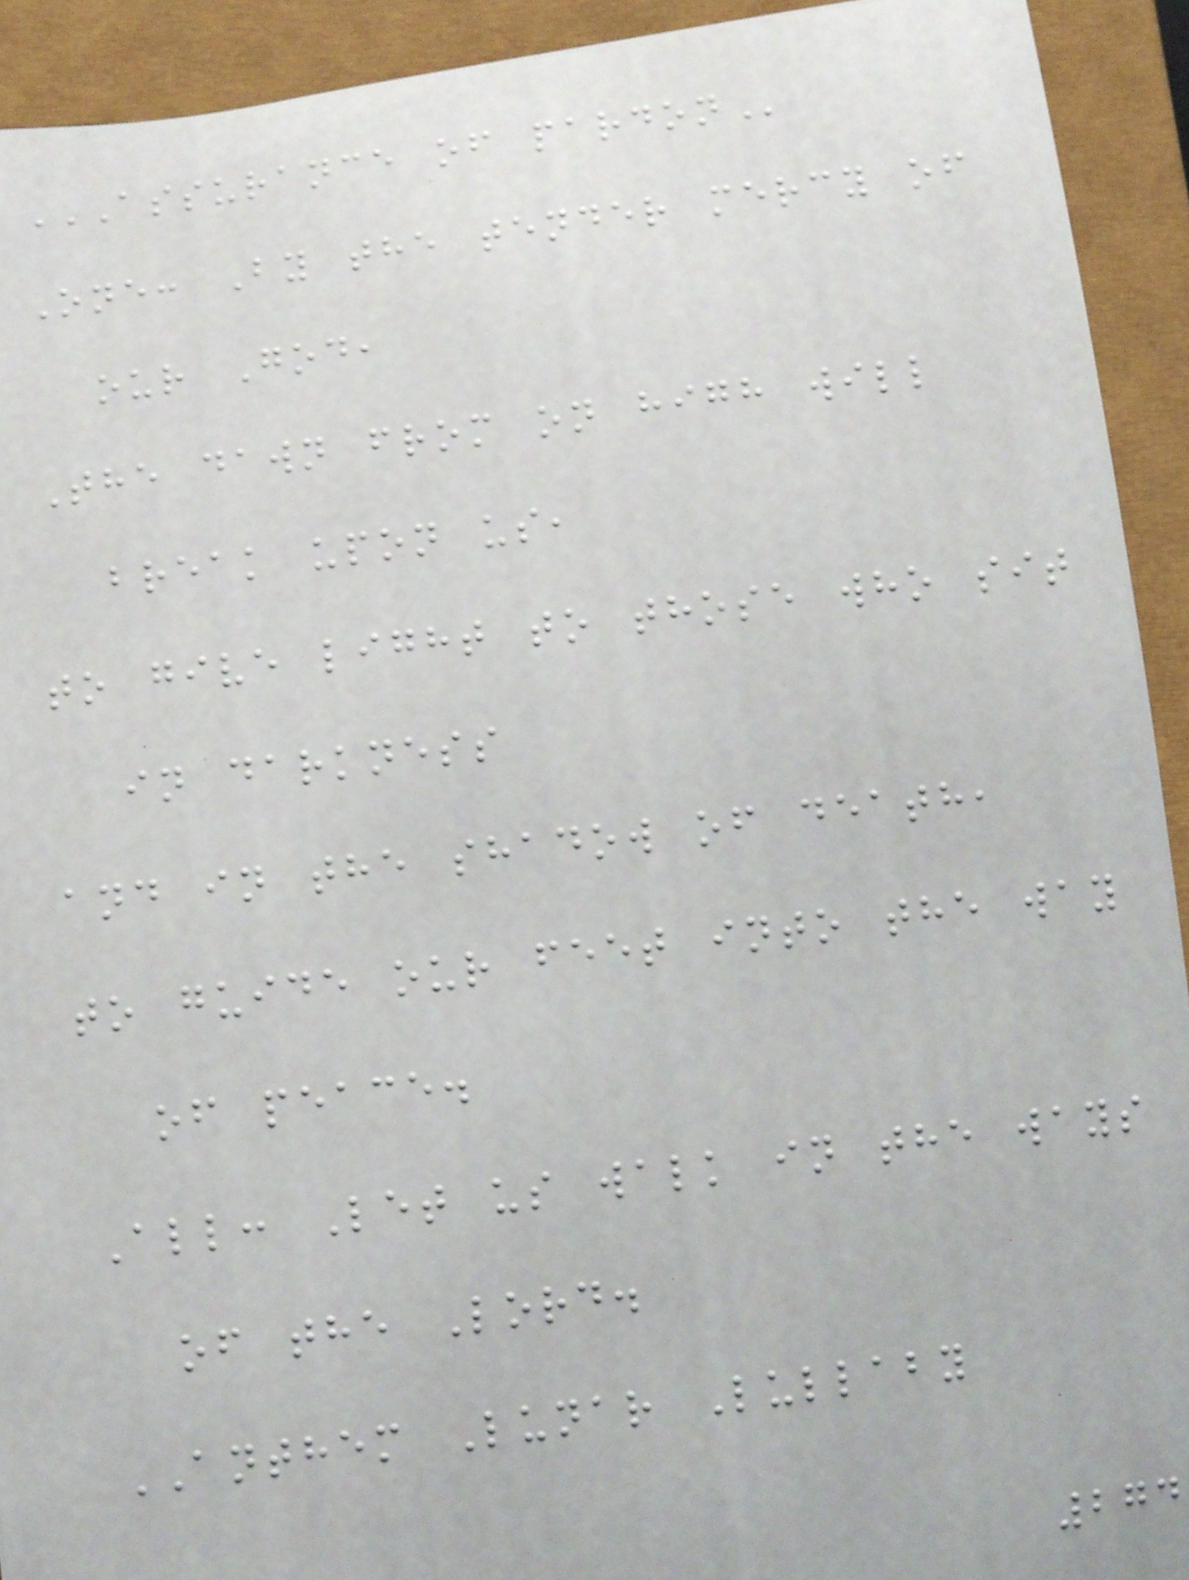ASSURANCE OF PARDON
One: By the tender mercy of
our God,
The dawn from on high will
break upon us,
to give light to those who sit
in darkness
and in the shadow of death,
to guide our feet into the way
of peace.
All: Let us walk in the ways
of the Lord.
ANTHEM Lunar Lullaby
274
